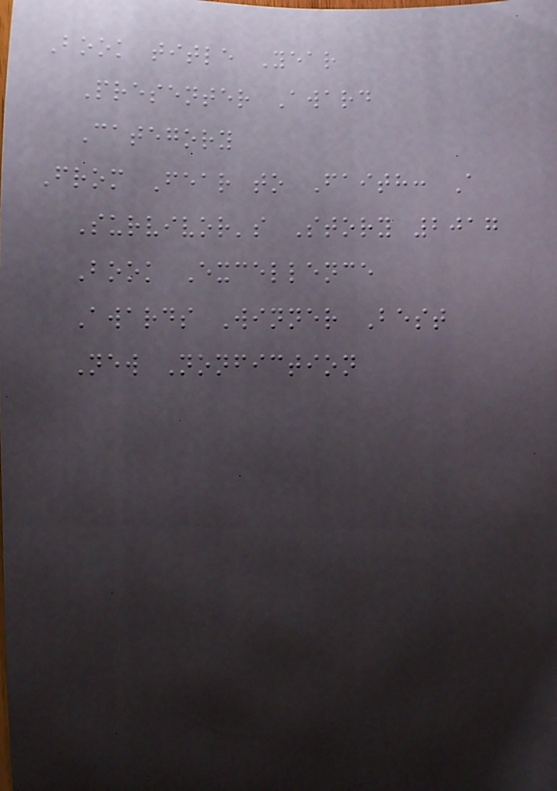Book title Year
Presenter Award
Category
From Fear to Faith: A
Survivor's Story 2017
Book Excellence
Awards Winner Best
New Nonfiction
